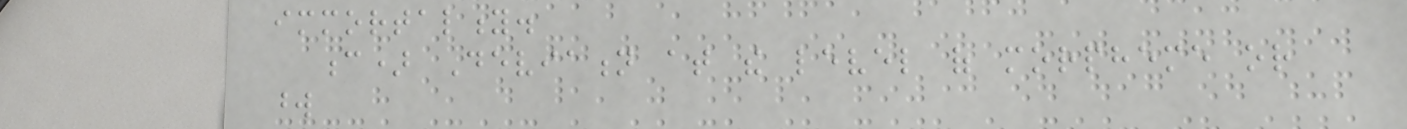immortality.
c) Deviation at the level of morpheme or
word
